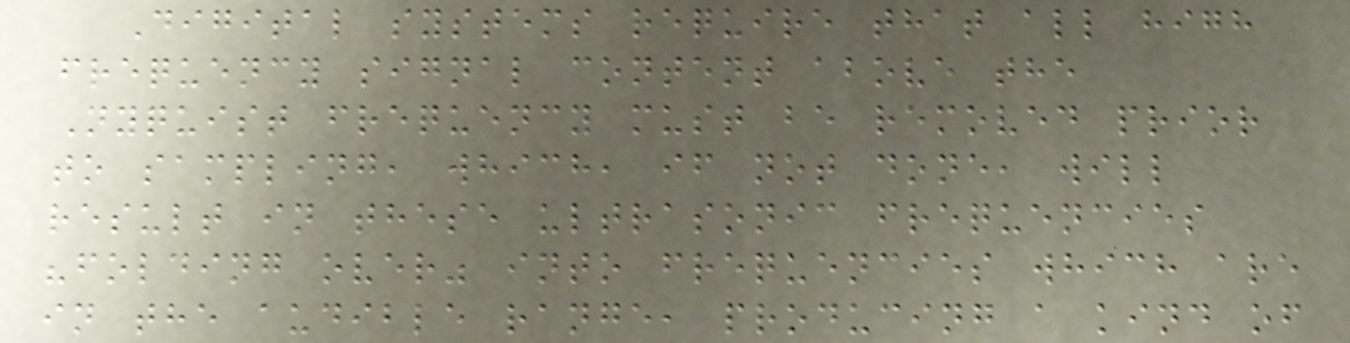Digital systems require that all high
frequency signal content above the
Nyquist frequency must be removed prior
to sampling, which, if not done, will
result in these ultrasonic frequencies
"folding over" into frequencies which are
in the audible range, producing a kind of
